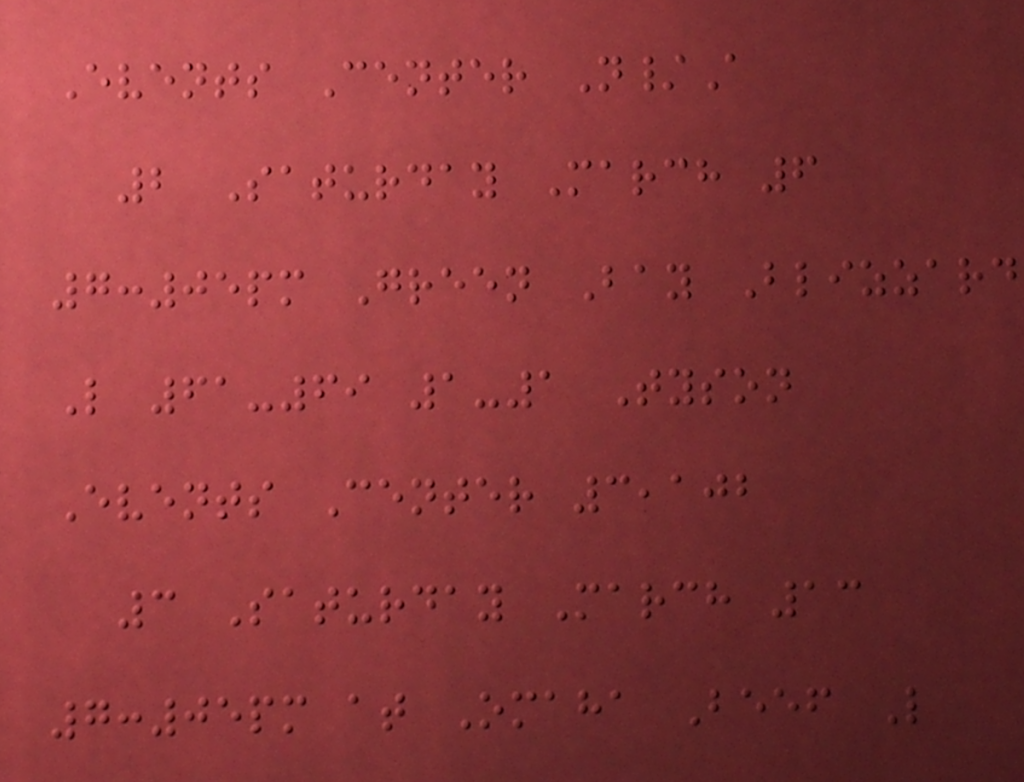Events Center N/A
2 Saturday March 6
7:05pm Green Bay Blizzard
L 61-69 1-1 Tyson
Events Center 3,102
3 Saturday March 13
7:05pm at Omaha Beef L
